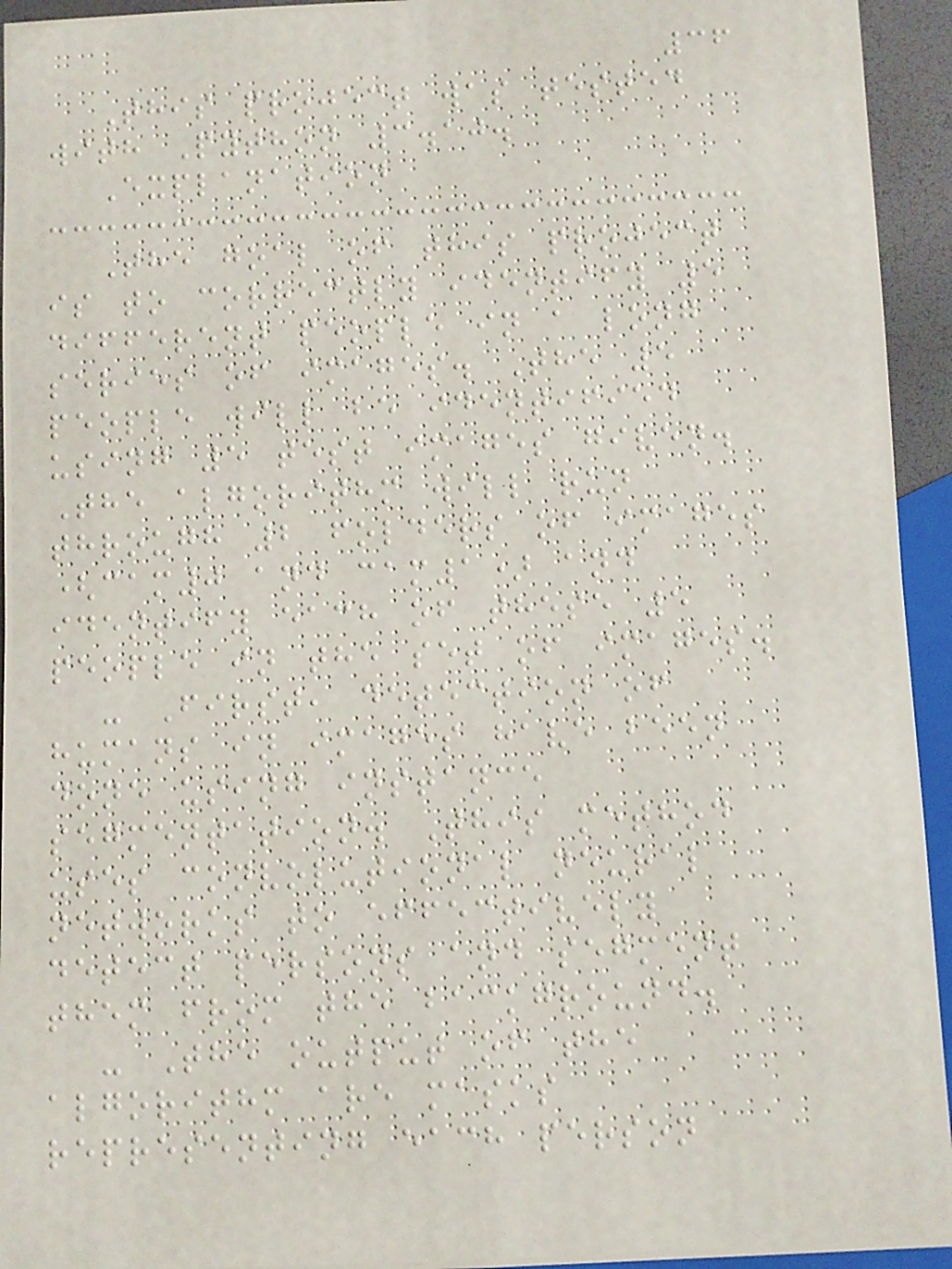36
This project was tested
with Python 3.10.
Explanation
The goal of this project
is to correctly identify 5
different people in a long
series of images. The 5
people will be identified
using 5 test images given.
The algorithm will run
through 2 folders of images
(cam0 and cam1) and
identify each of these 5
people in the set of images.
- First, detection of
humans in images have been
done using instance
segmentation. This method
uses convolutional neural
networks to effectively
detect persons and segment
them from the background.
- The output of the
algorithm are masks
representing each person
